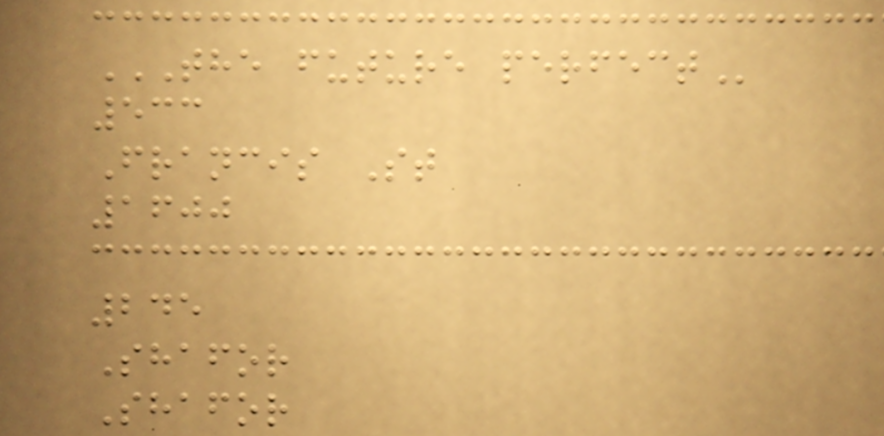THE FUTURE PERFECT
533
Francis St
1600
245
Shafor
Shafor
